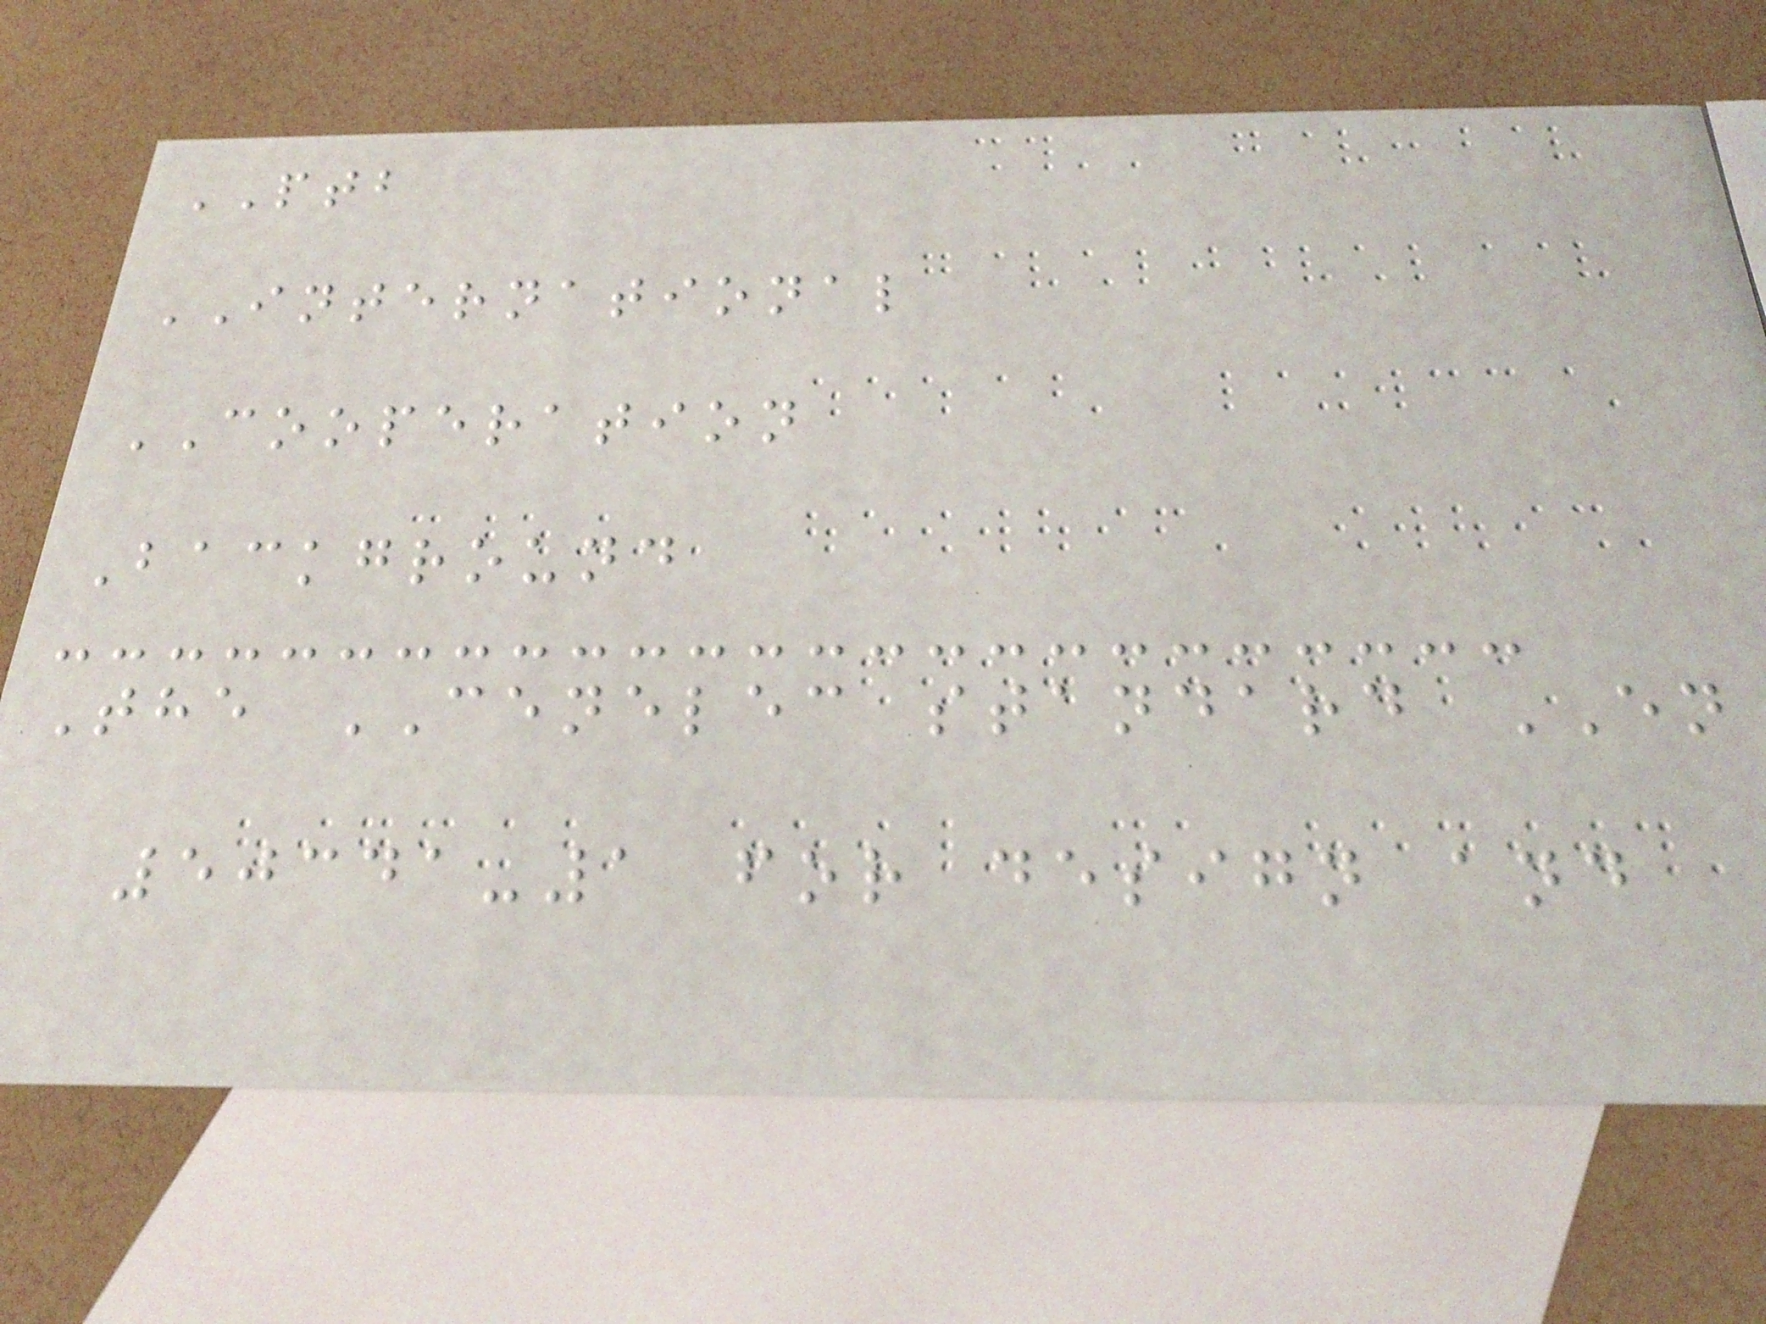PTB
INTERNATIONAL
COOPERATION
Background
The CENELEC standard EN
50341-1 for design and
